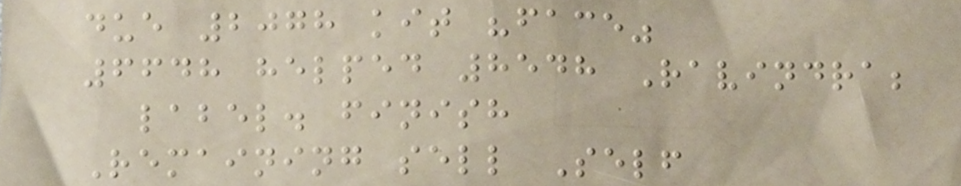due 2078 kit "face"
6648 helped 8548 Ravindra;
label. finish
Remaining sell Self
